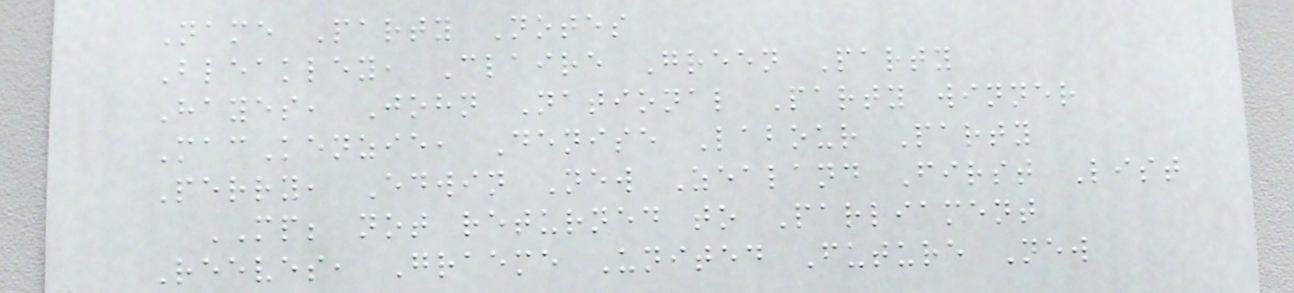Name Party Notes
Bleakley, Claire Green Party
Hayes, John National Party winner
MacKenzie, Denise Labour Party
Perry, Edwin New Zealand First List
MP; not returned to Parliament
Reeves, Graeme United Future New
